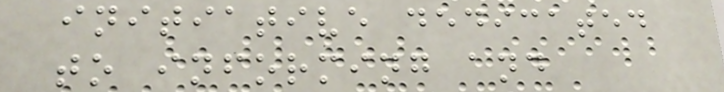initiative dedicated
to informing and
